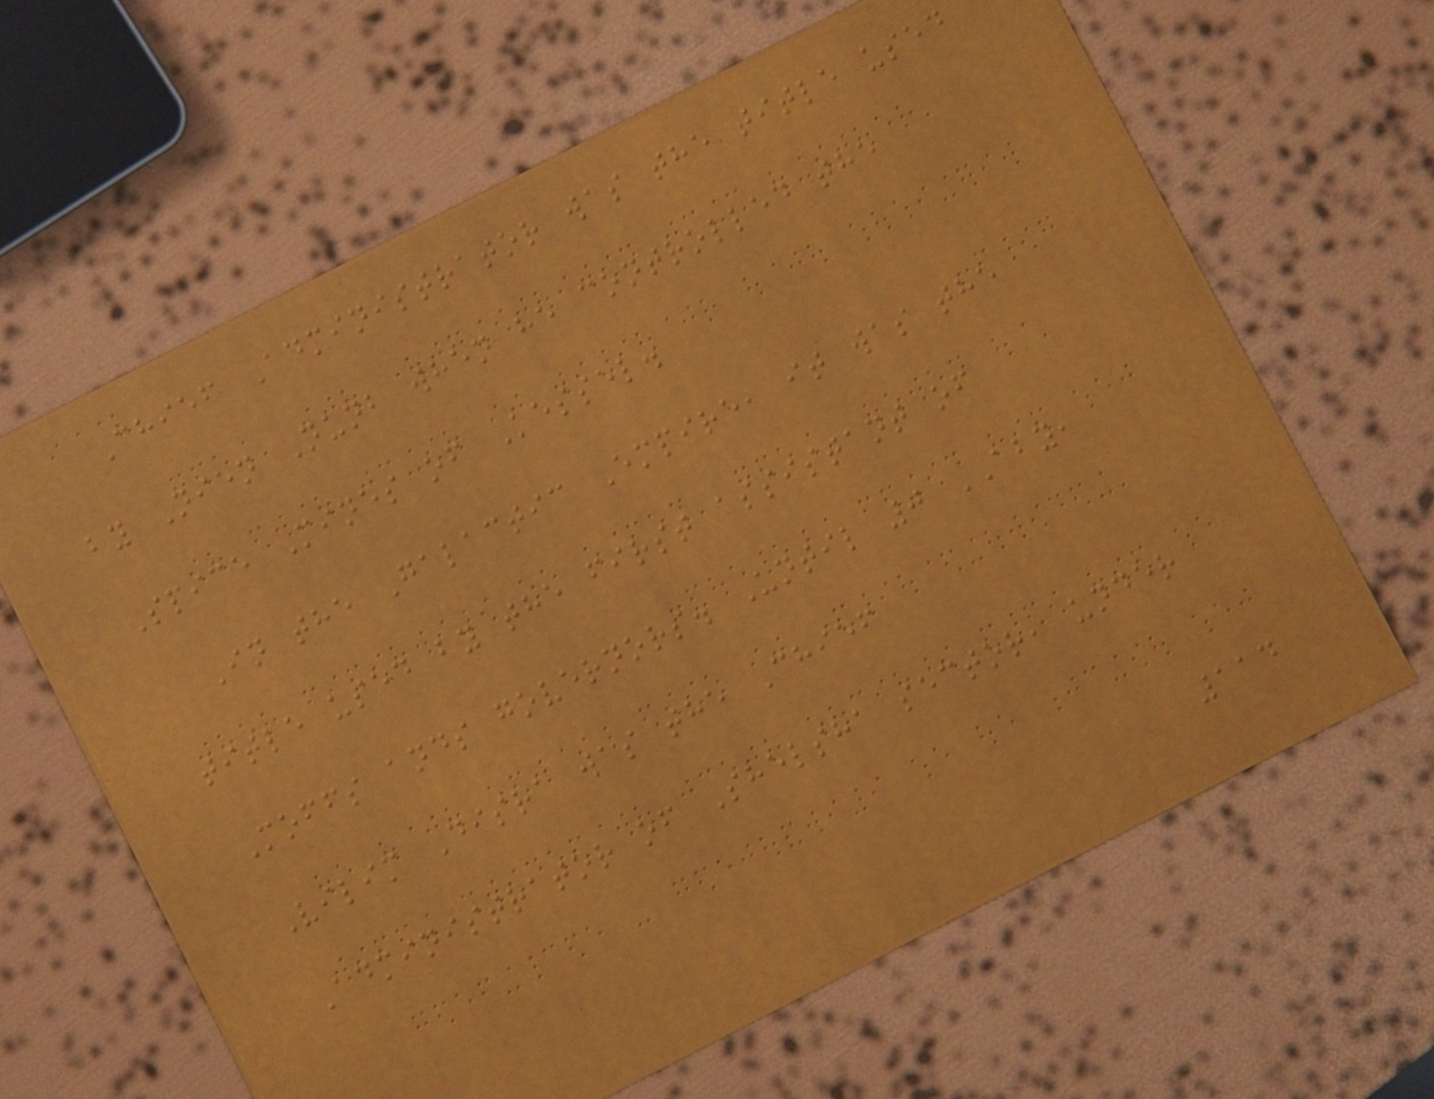Chief Administrator was the title used
by Nien Nunb when he controlled the
Spice Mines of Kessel.
In the Galactic Empire, it was the
title used by the first assistant of
Moffs ands governors. Until 0 ABY,
Vilim Disra was the Chief
Administrator of Shelsha sector, under
114
